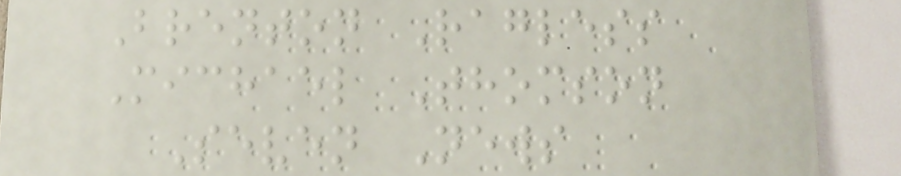Brenton Ragless
Michael Thomson
Seven News
